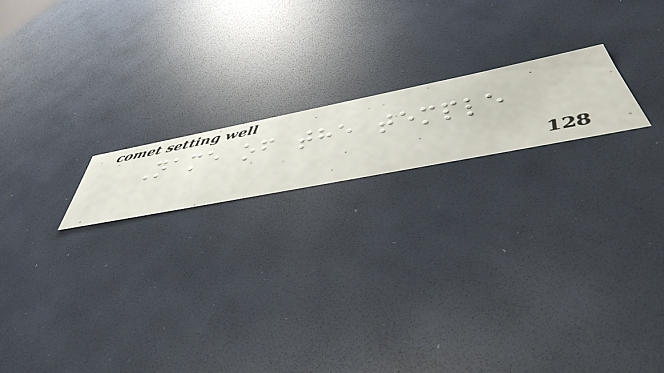Name of the temple
